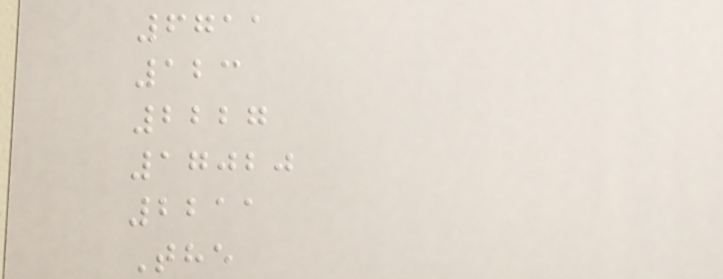6711
123
2227
17020
2211
The
